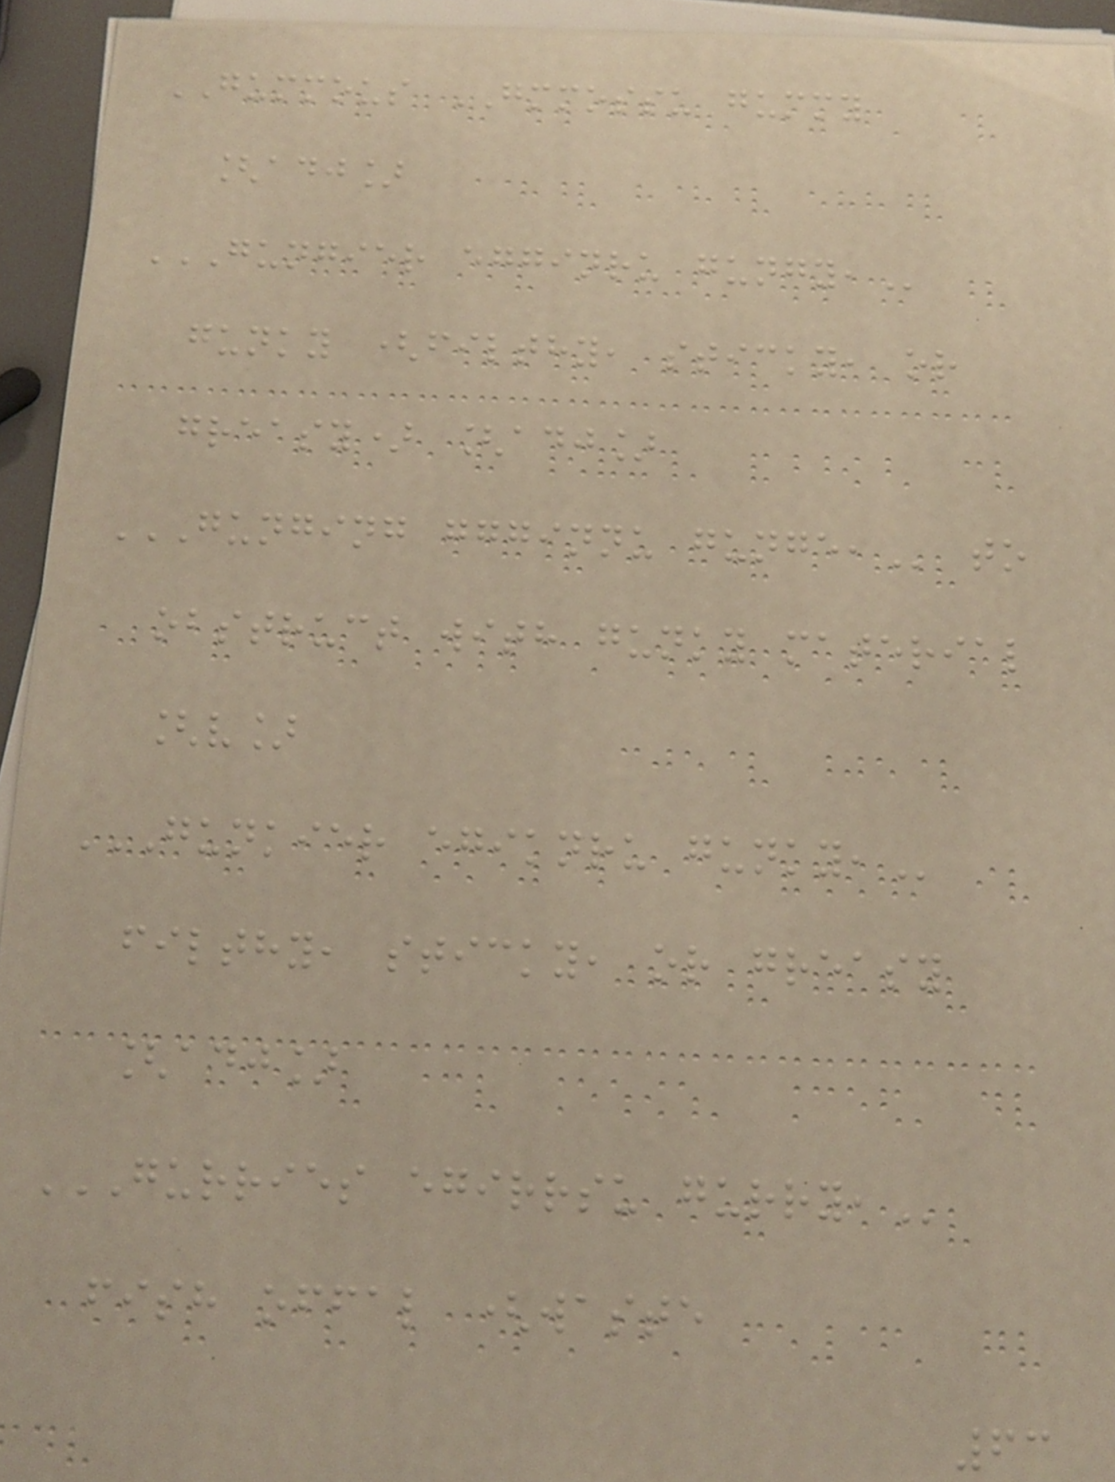GUMMOUS GMMOSSU gummy
[adj]
GUNGIER EGGINRU GUNGY,
gunky (filthy, sticky, or
greasy) [adj]
GUNGING GGGINNU GUNGE, to
obstruct with gunky material
[v]
GUNKIER EGIKNRU GUNKY,
filthy, sticky, or greasy
[adj]
GURRIES EGIRRSU GURRY,
fish offal (waste
63
